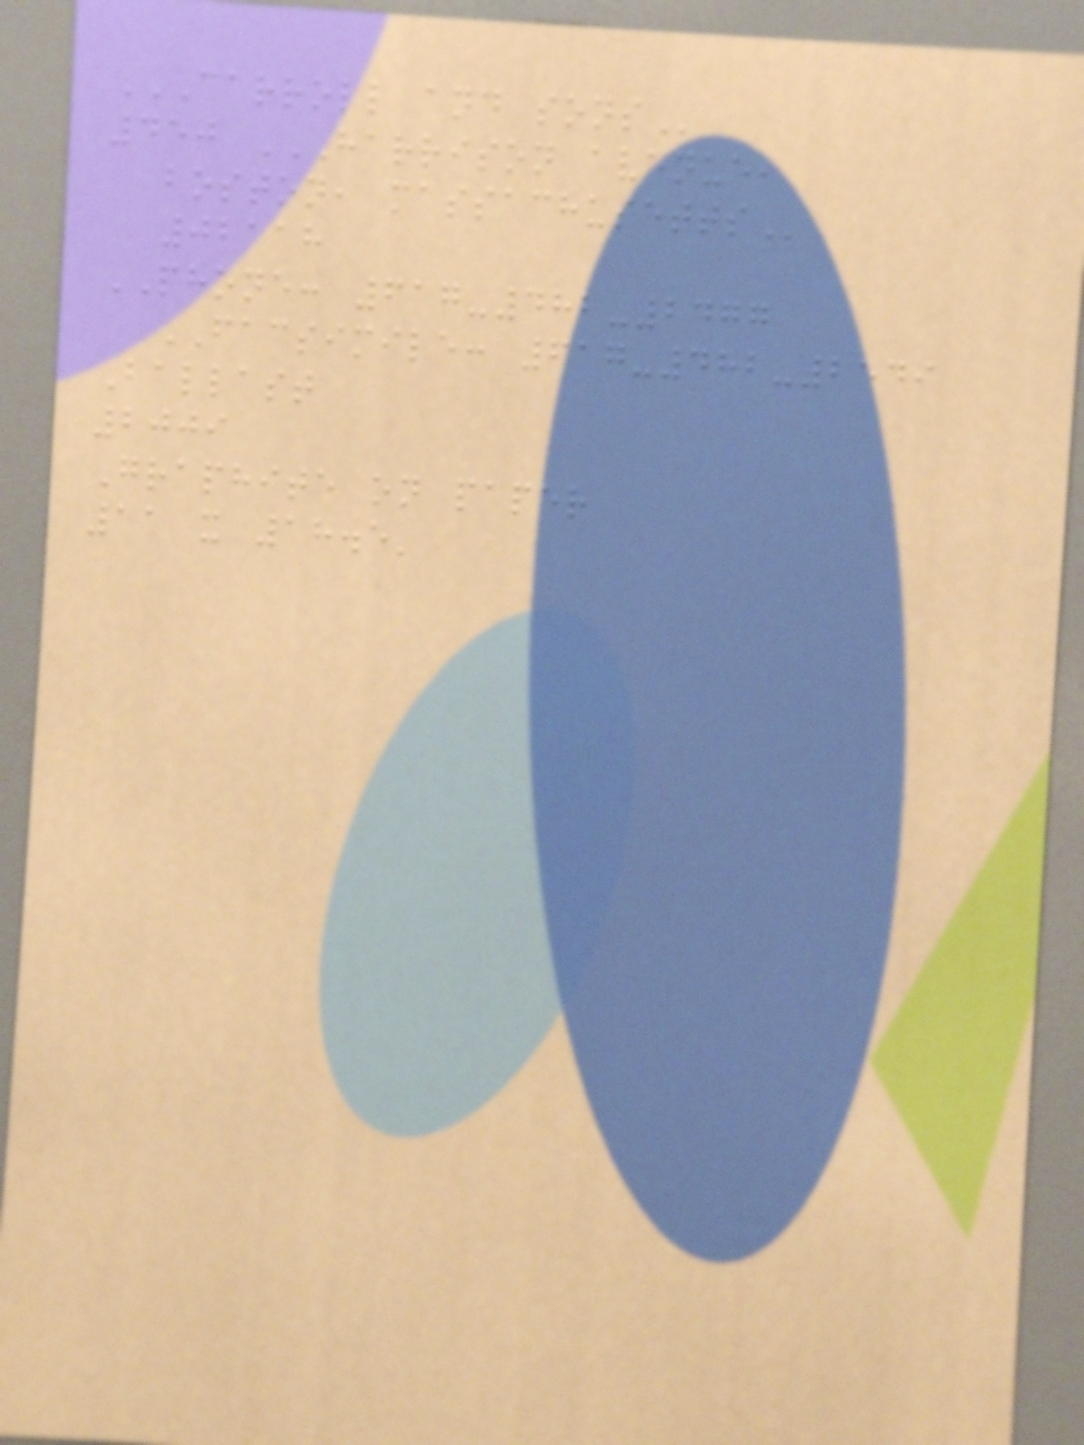CARROLL AND SONS
450 HARRISON AVENUE,
BOSTON, MASSACHUSETTS
02118
PHONE: 617-482-2477
FACSIMILE: 617-482-2549
Ballast
2009
Graphite on paper
11 x 18.5'
